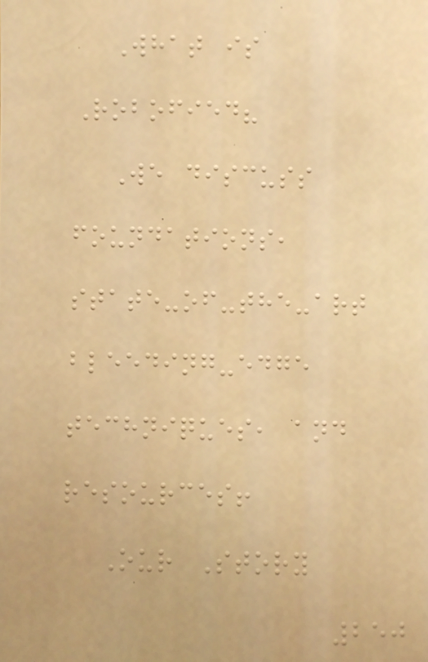What is
Robofied?
We discuss
foundations,
state-of-the-art
bleeding-edge
techniques, and
resources!
Our Story
250
